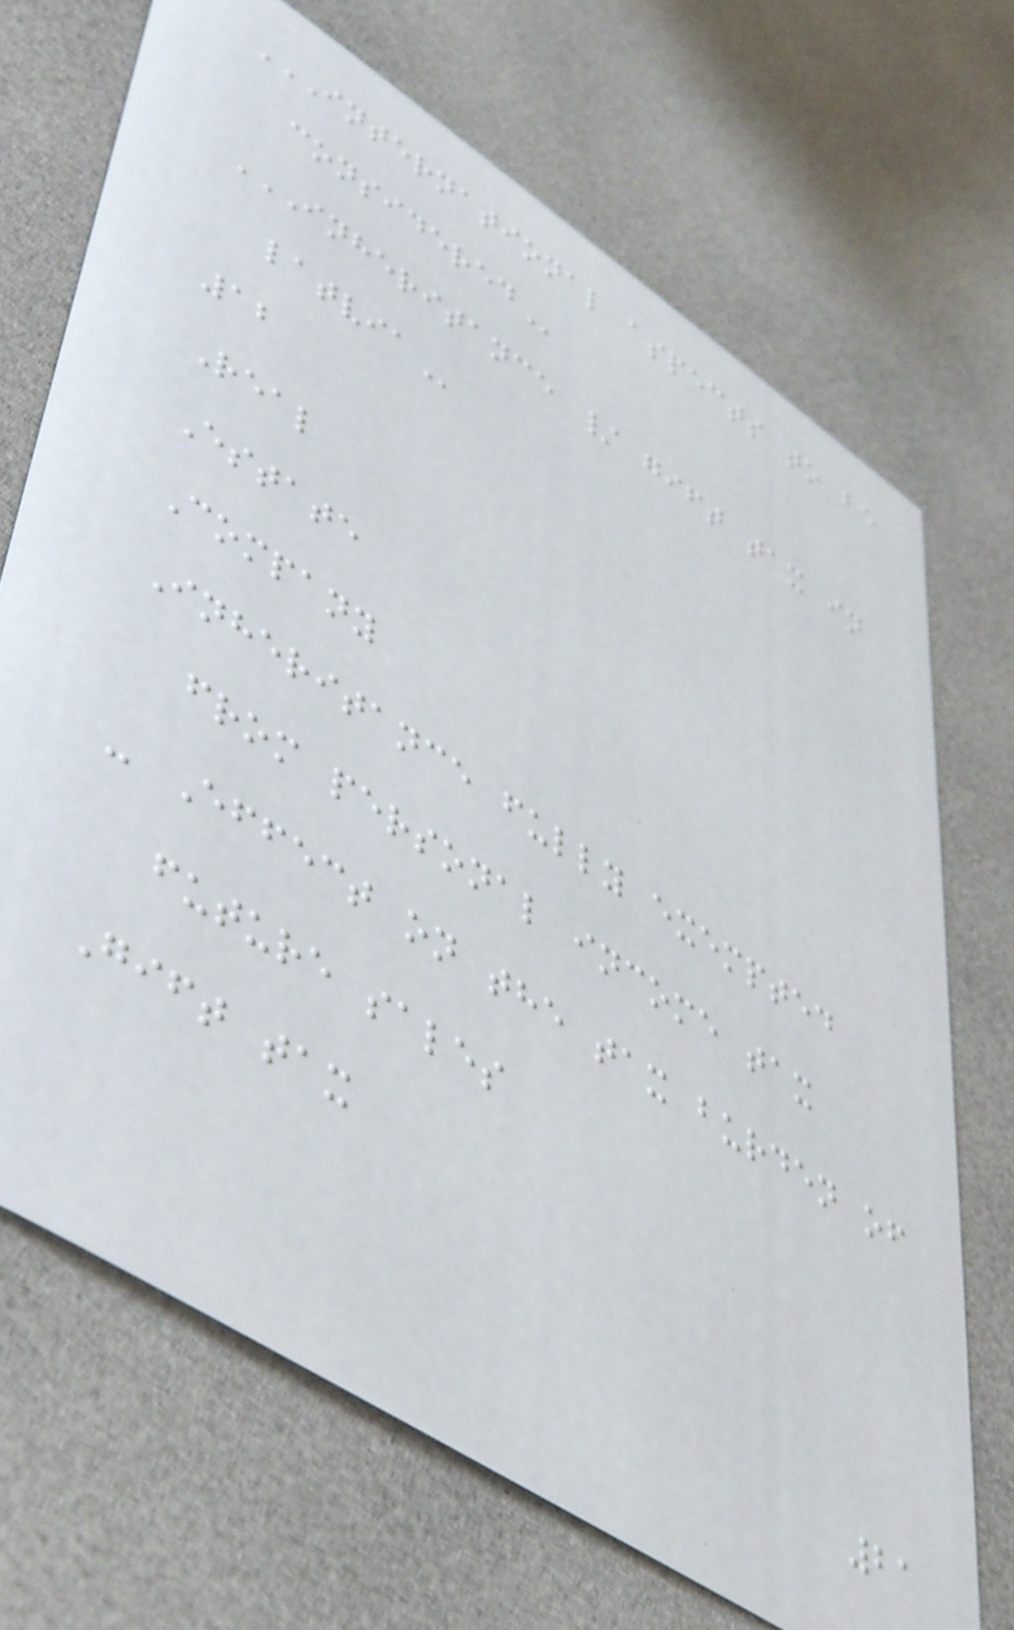INTERNATIONAL ASPECTS TO BE
CONSIDERED
INHERITANCE / GIFT TAX IN
LATVIA
12
Real
Estate
Company
Inheritance fully exempted
from personal income tax
- Effect on the tax burden of
future sales
Gift tax
21
